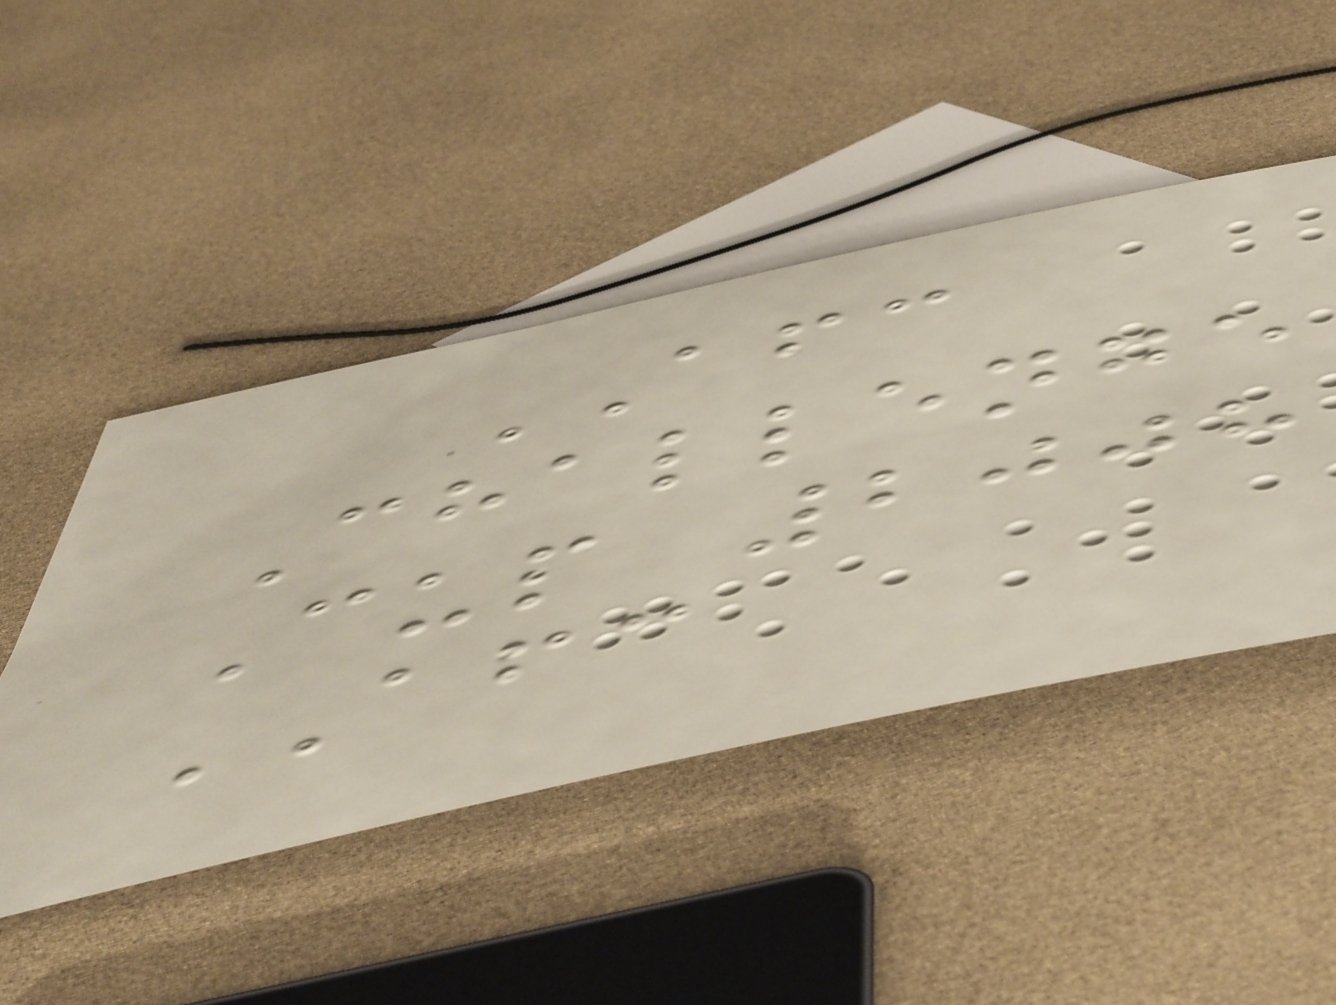AFC
Challenge
Cup 2008
AFC
